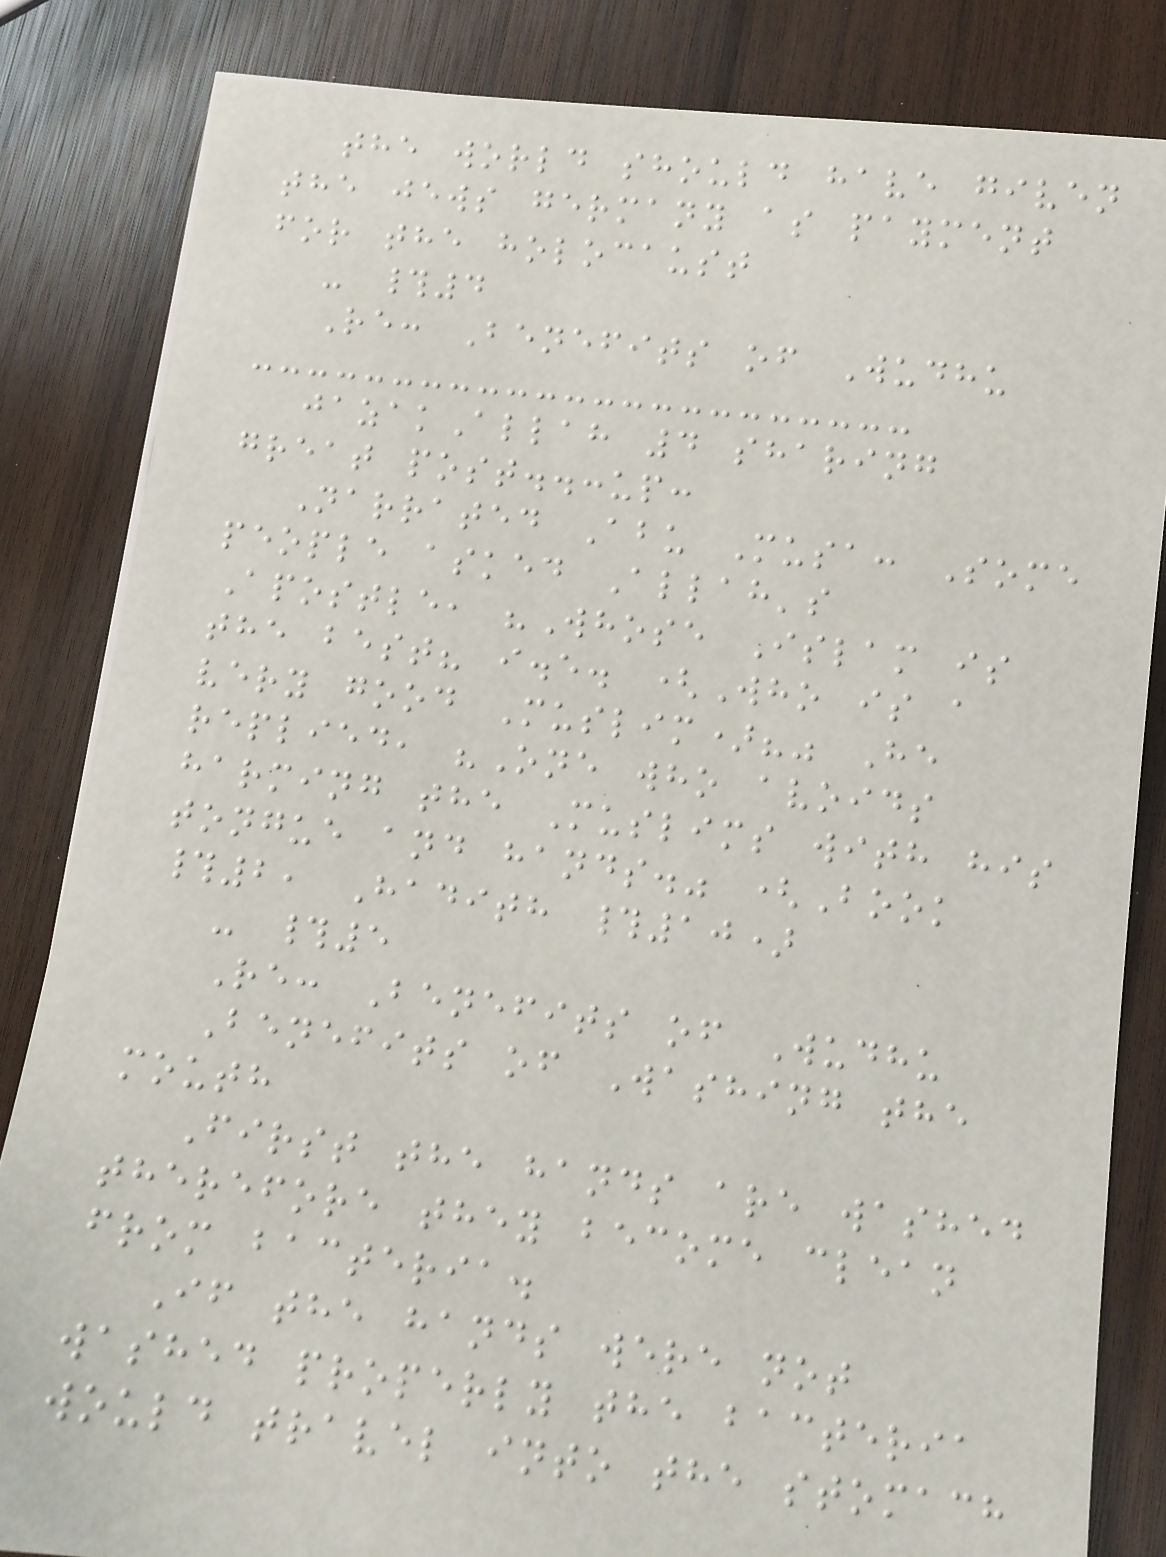the world should have given
the jews germany as payment
for the holocaust
- #4
Re: Benefits of Wudhu
jazakAllah 4 sharing
great post..:up:
Narrated Abu Musa: Some
people asked Allah's
Apostle, "Whose Islam is
the best? i.e. (Who is a
very good Muslim)?" He
replied, "One who avoids
harming the Muslims with his
tongue and hands." (Book
#2, Hadith #10)
- #5
Re: Benefits of Wudhu
Benefits of Washing the
mouth
First the hands are washed
therefore they become clean
from bacteria.
If the hands were not
washed properly the bacteria
would travel into the stomach
